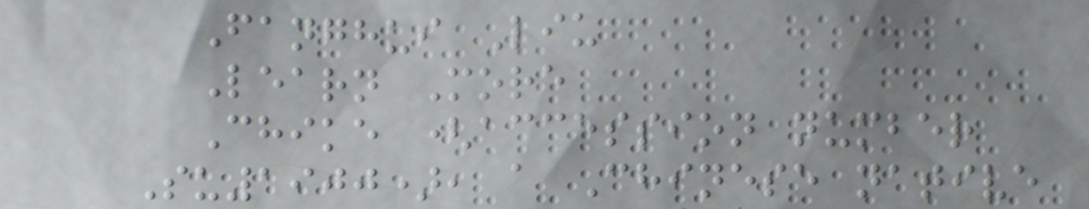Fanghui Liu
Learn More
Chike (accession number
Su1900), a Chinese native
